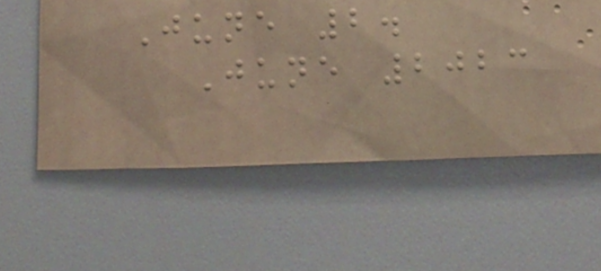June 2.
June 2023
